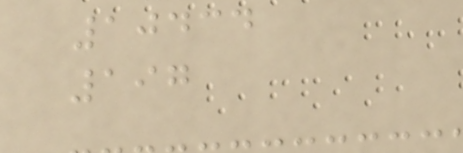10434
197
